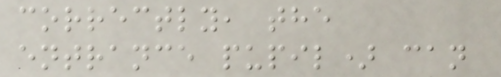correctly, the
entrance pupil) can
